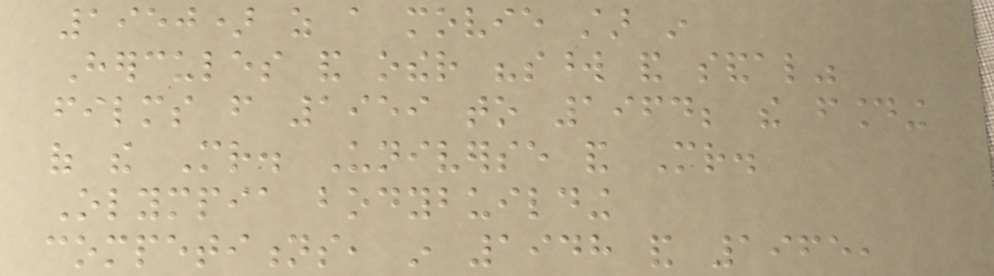1950) as a movie star in
Hercules and other "sword and sandal"
films from 1959 to 1964; the founding
of the Mr. Universe and Mr.
Olympia bodybuilding
competitions, in 1948 and 1965,
